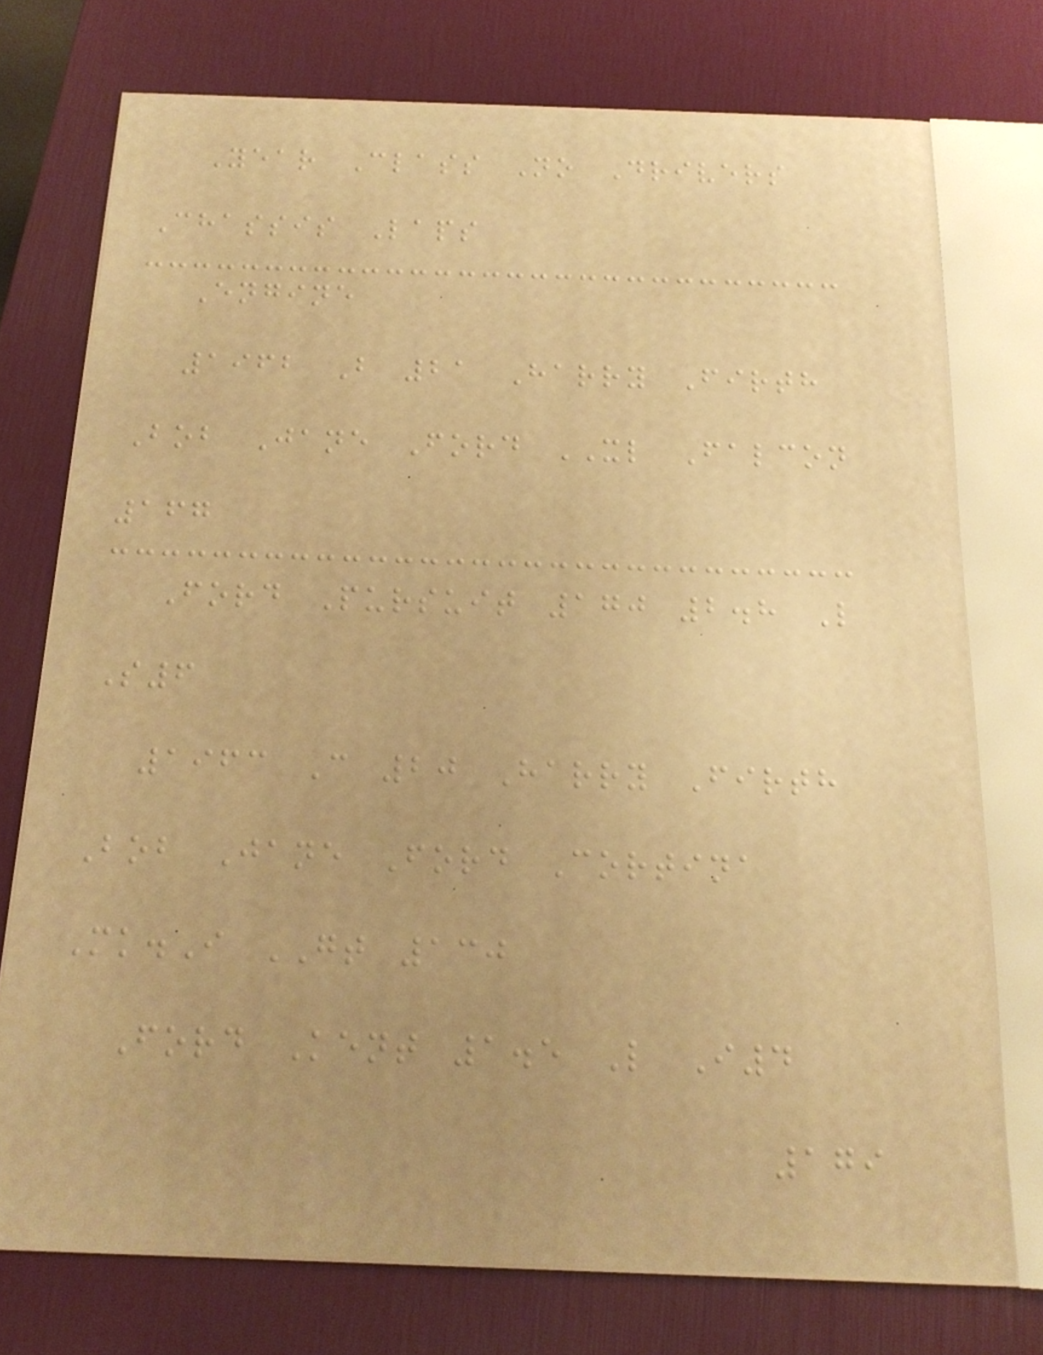Year Class No Drivers
Chassis Laps
Engine
1962 B 21 Harry Firth
Bob Jane Ford XL Falcon
167
Ford Pursuit 170 2.8 L
S6
1963 C 20 Harry Firth
Bob Jane Ford Cortina
Mk.I GT 130
Ford Kent 1.5 L I4
179
